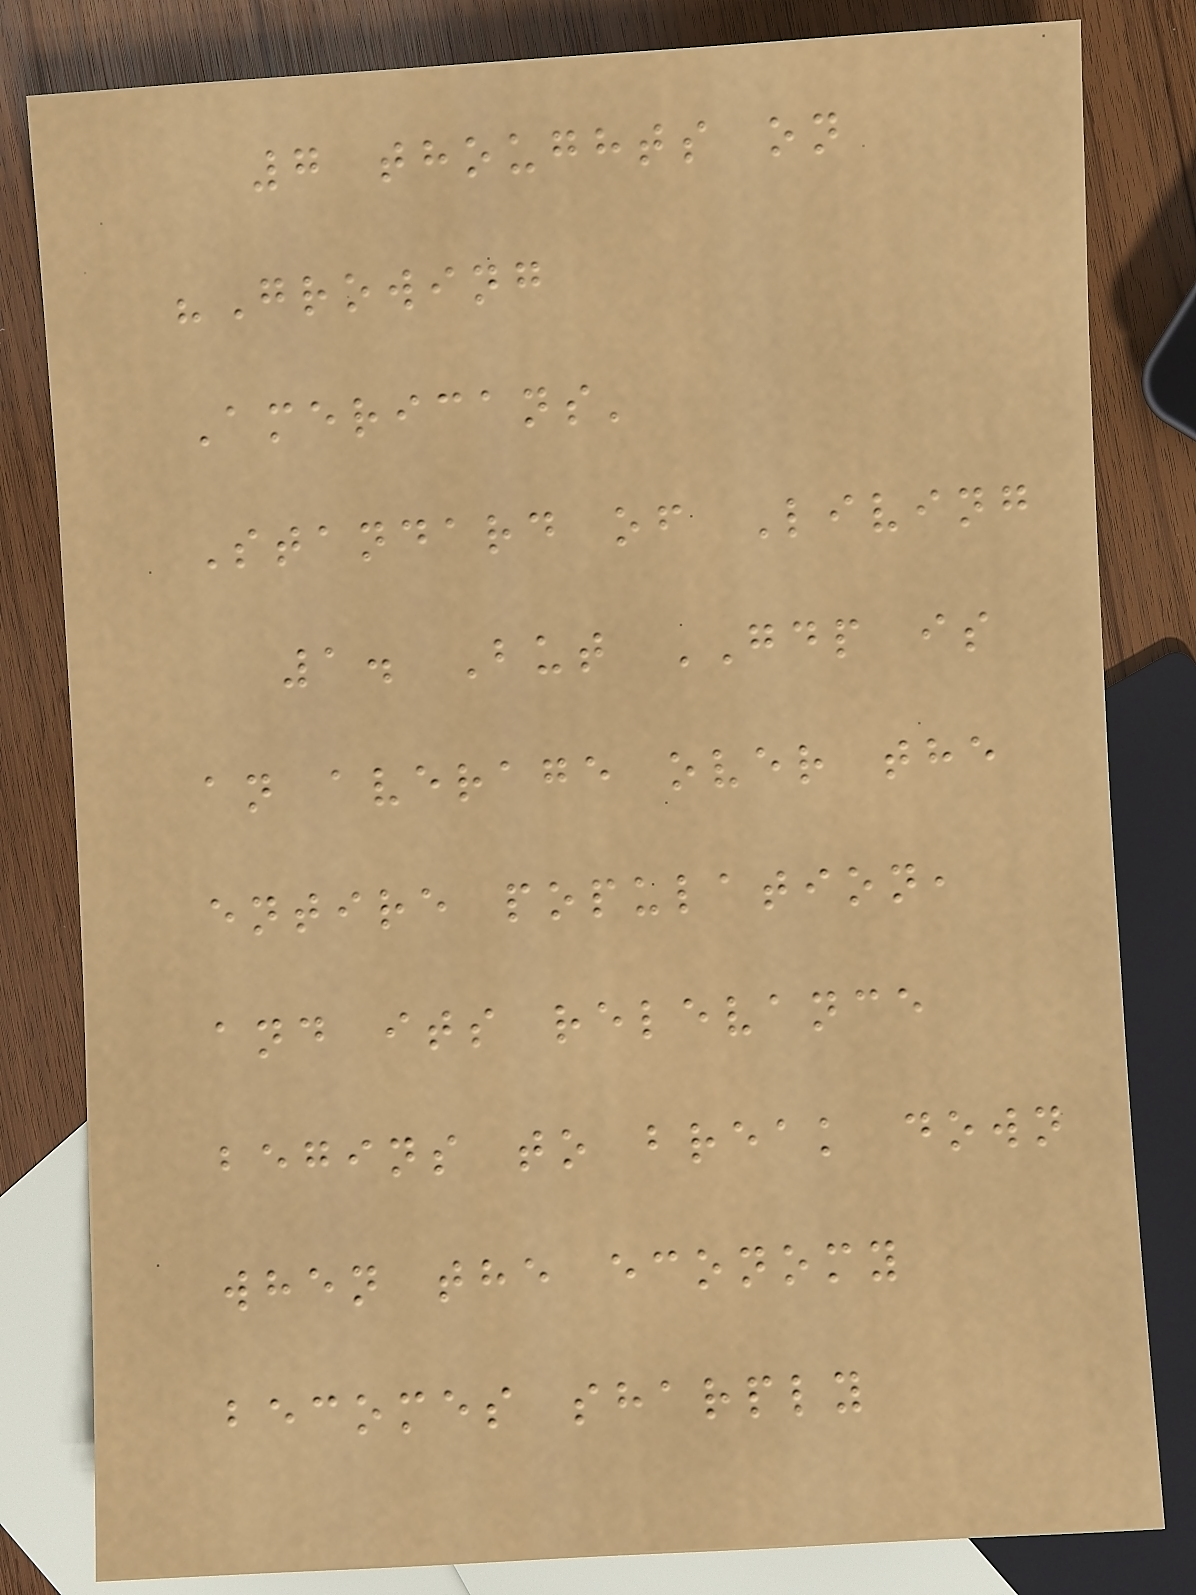7 thoughts on
"Growing
Americans'
Standard of Living
1. But GDP is
an average over the
entire population,
and its relevance
begins to break down
when the economy
becomes sharply
